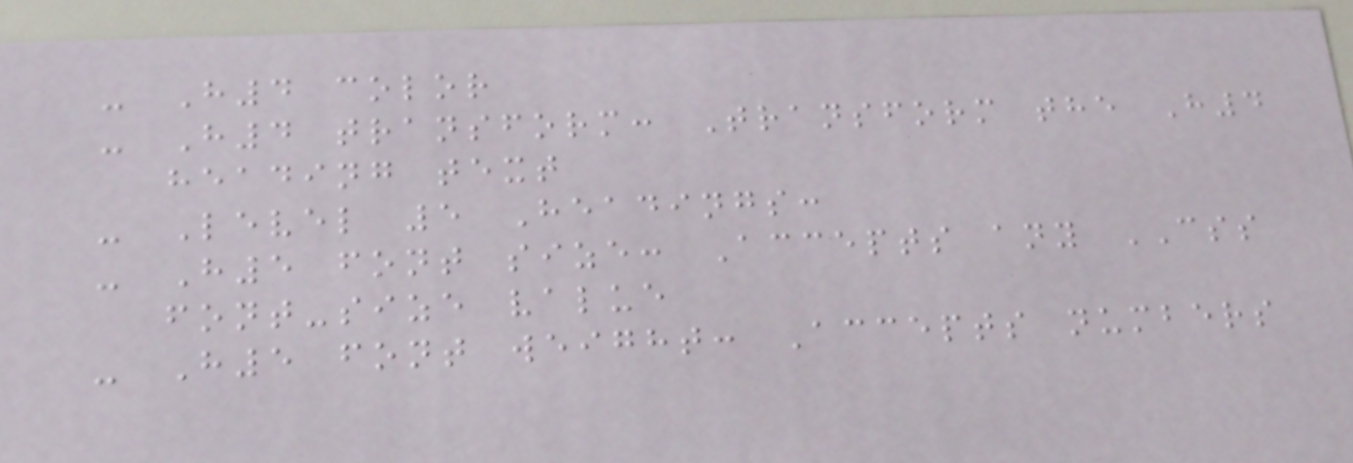- H4 color
- H4 transform: Transform the H4
heading text
- Level 5 Headings:
- H5 font size: Accepts any CSS
font-size value
- H5 font weight: Accepts numbers
